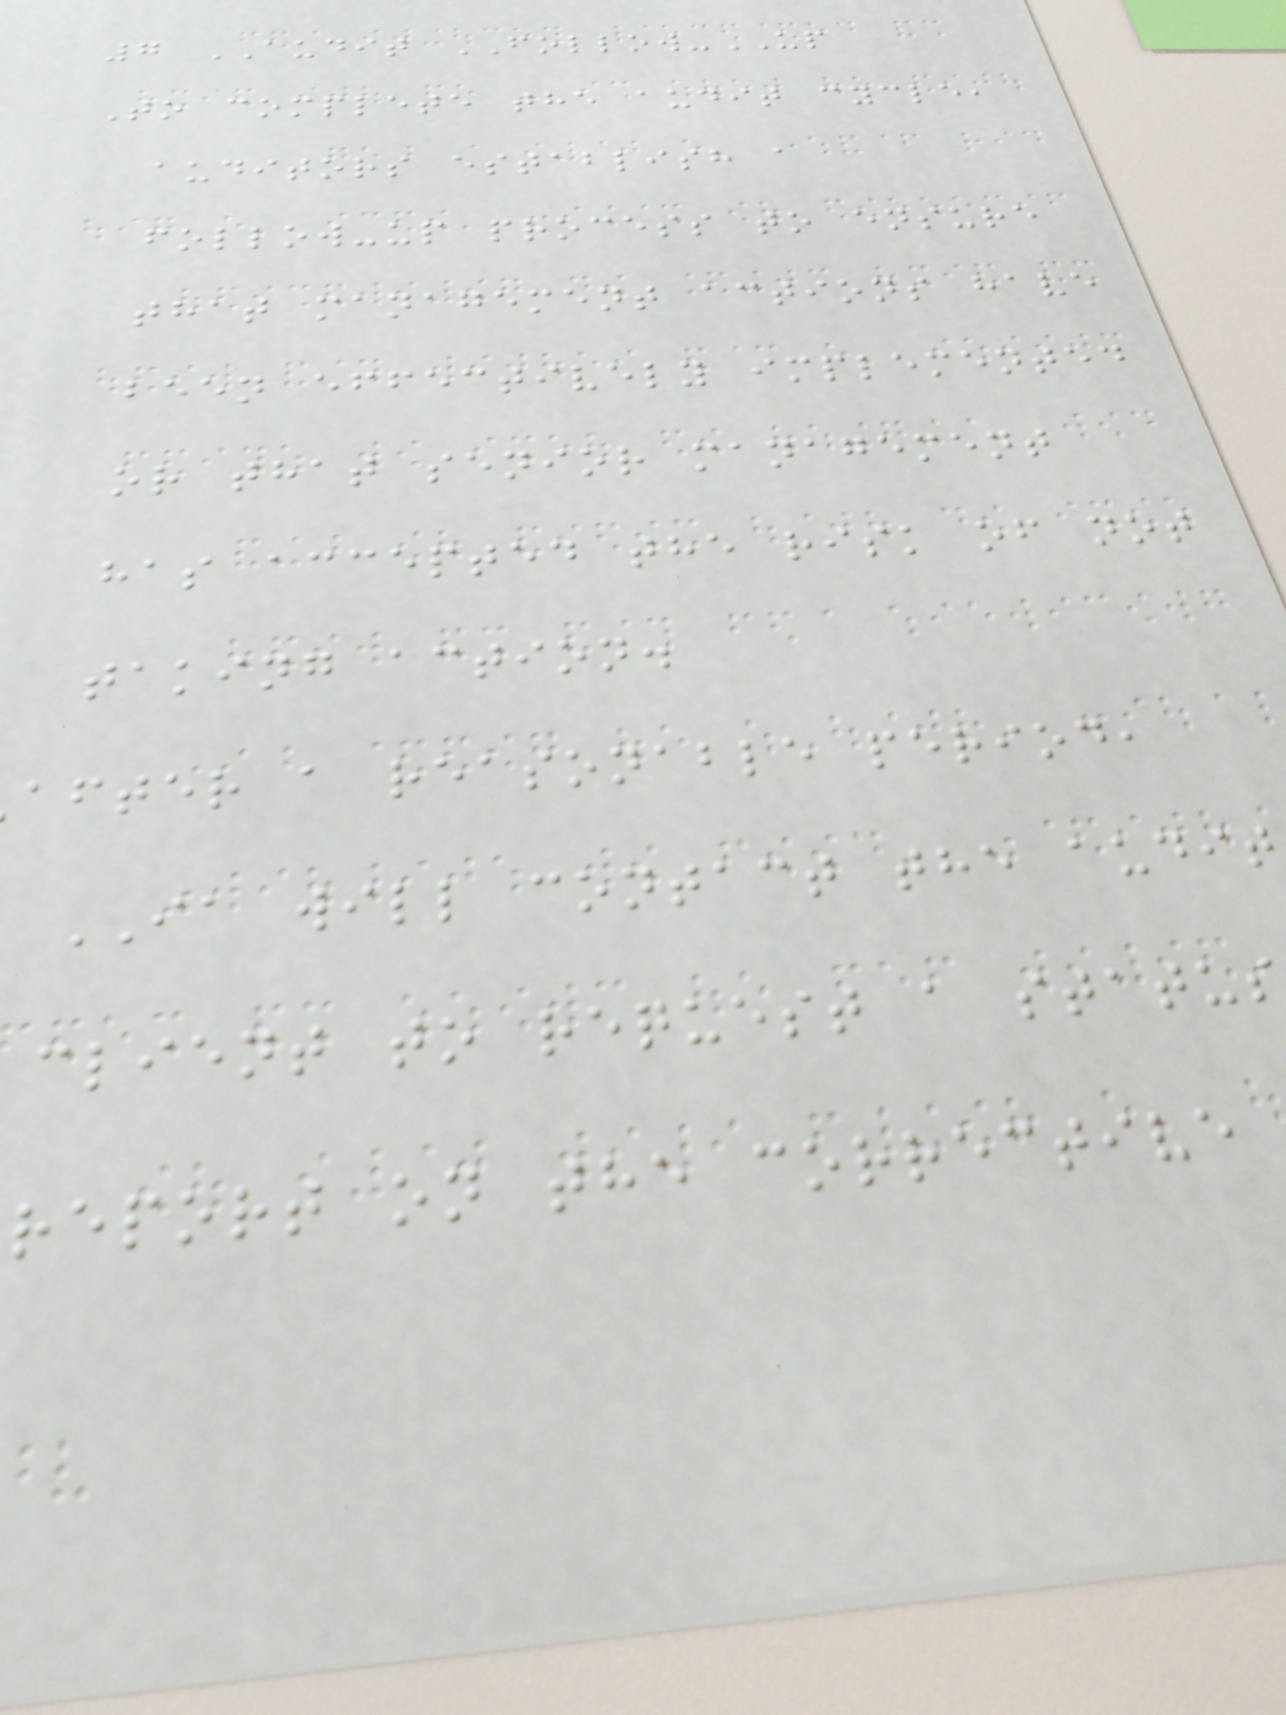7 AUDIT FOLLOW-UP
To complete the audit cycle,
auditors establish a
follow-up process to ensure
that management actions have
been effectively implemented
or that senior management
has accepted the risk of not
taking action.
after a reasonable period,
IA will contact the audit
client to request a status
report on the corrective
